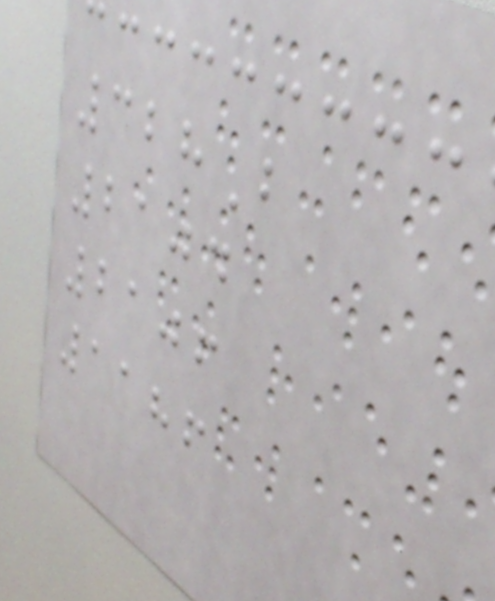328B
2104
2106
1186
